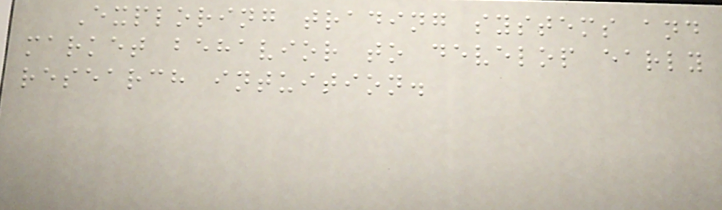Exploring trading systems and
market behavior to develop early
research intuition.
